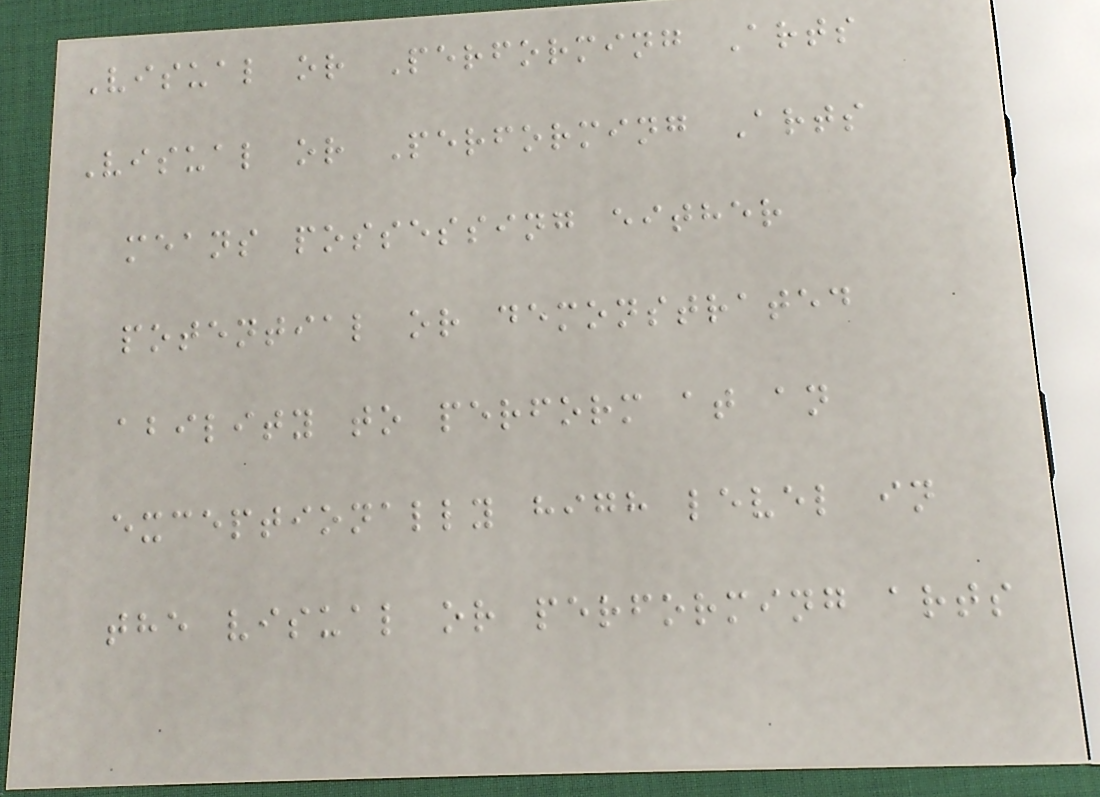Visual or Performing Arts
Visual or Performing Arts
means possessing either
potential or demonstrated
ability to perform at an
exceptionally high level in
the visual or performing arts
